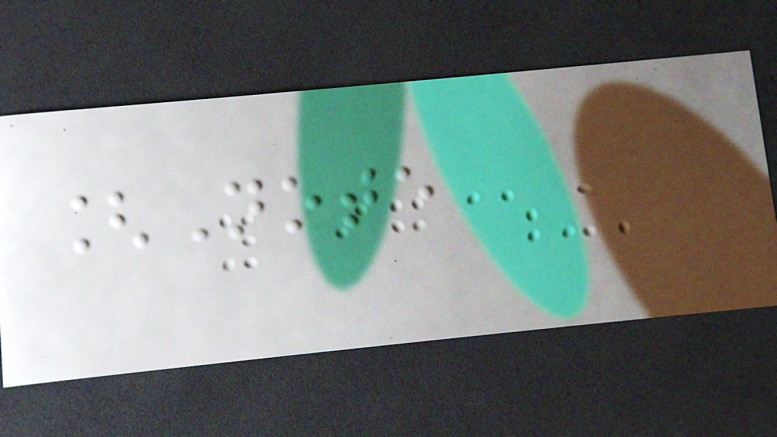[Note
